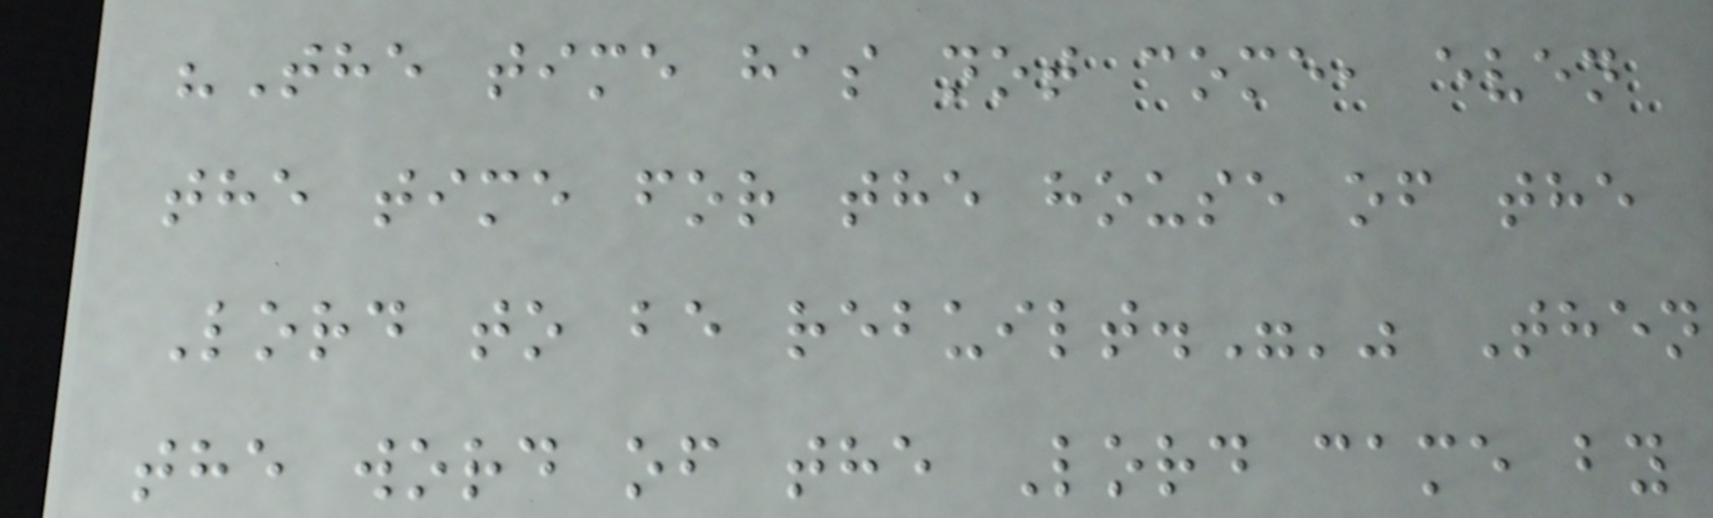"The time has not come, even
the time for the house of the
Lord to be rebuilt."'" Then
the word of the Lord came by
